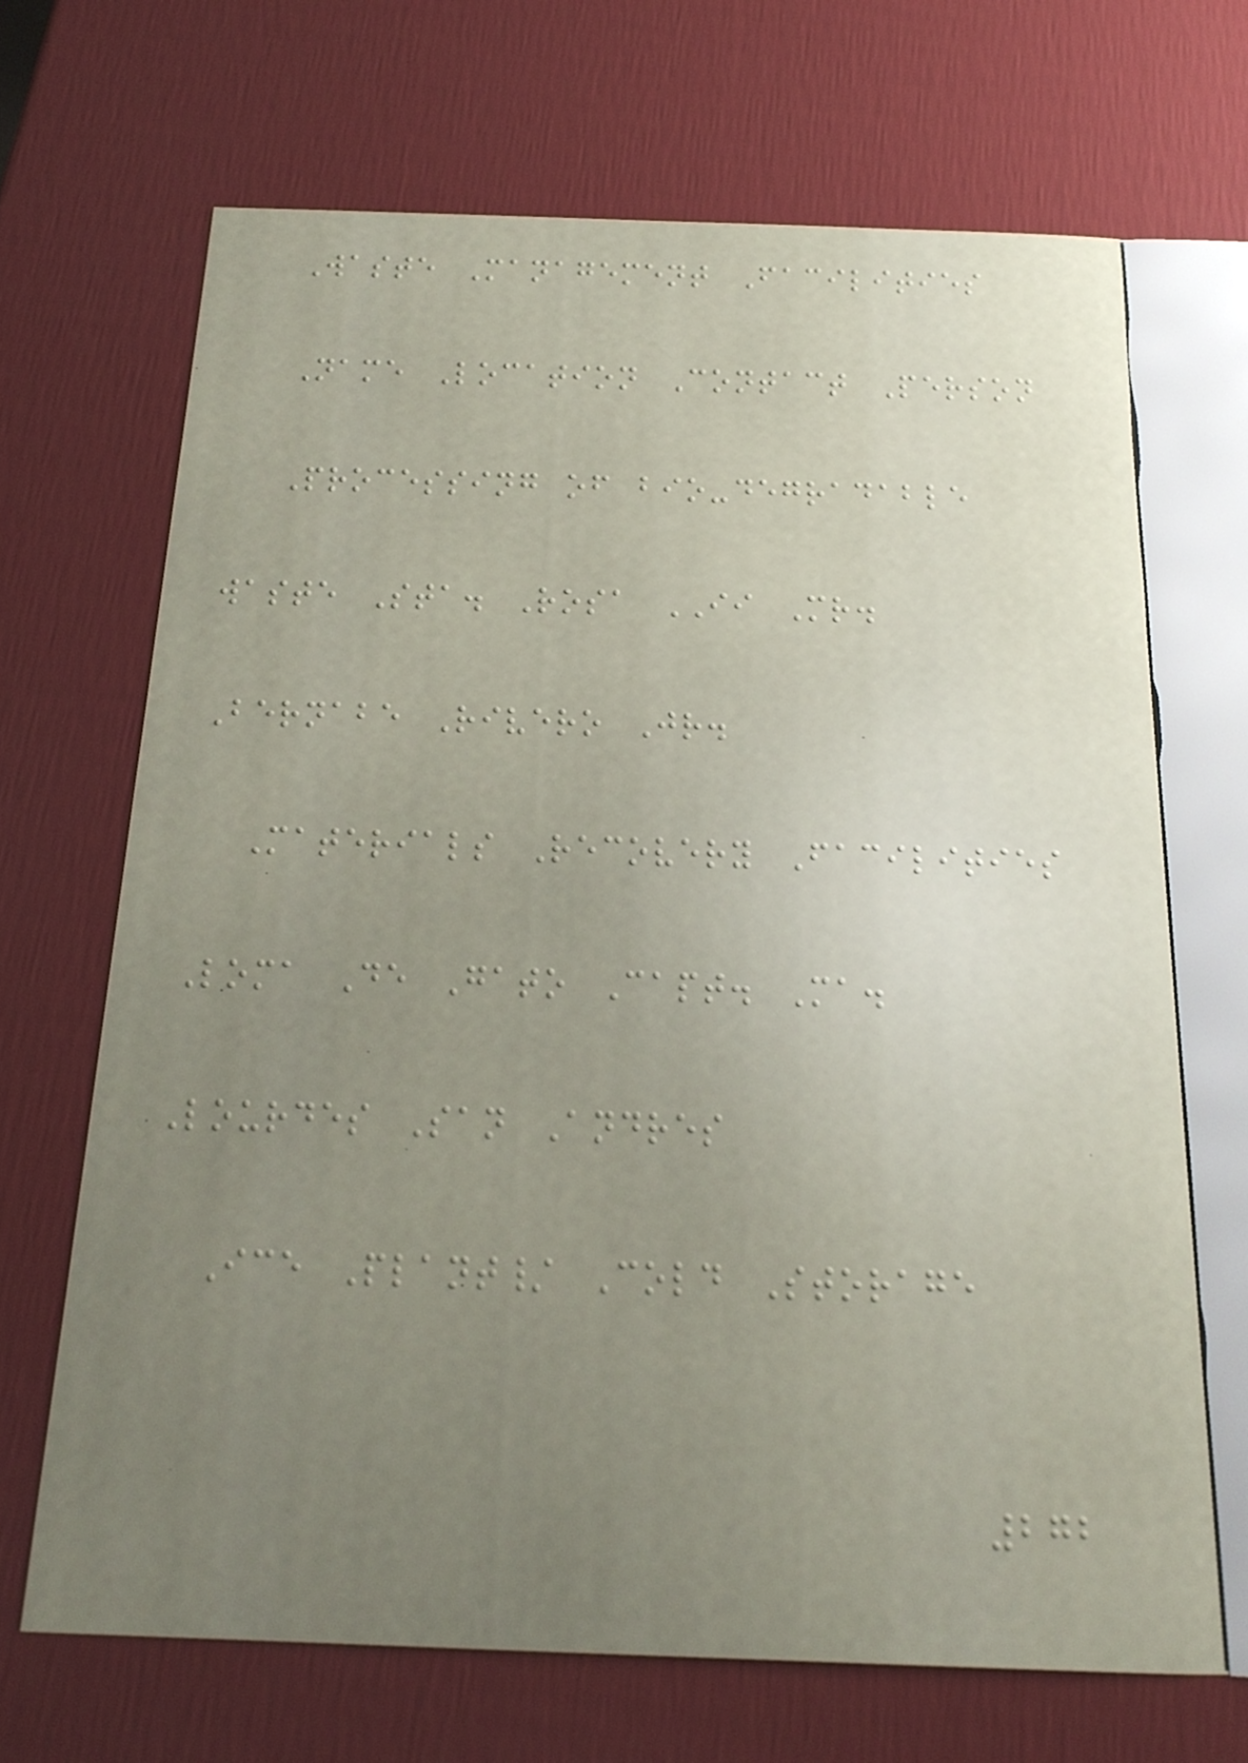Waste Management Facilities
Name Location Contact Person
Processing of bio-degradable
waste Sta. Rosa II Mr.
Bernabe Rivero Jr.
Materials Recovery Facilities
Loma De Gato Capt. Ma.
Lourdes San Andres
Ice Plant/ Cold Storage
272
